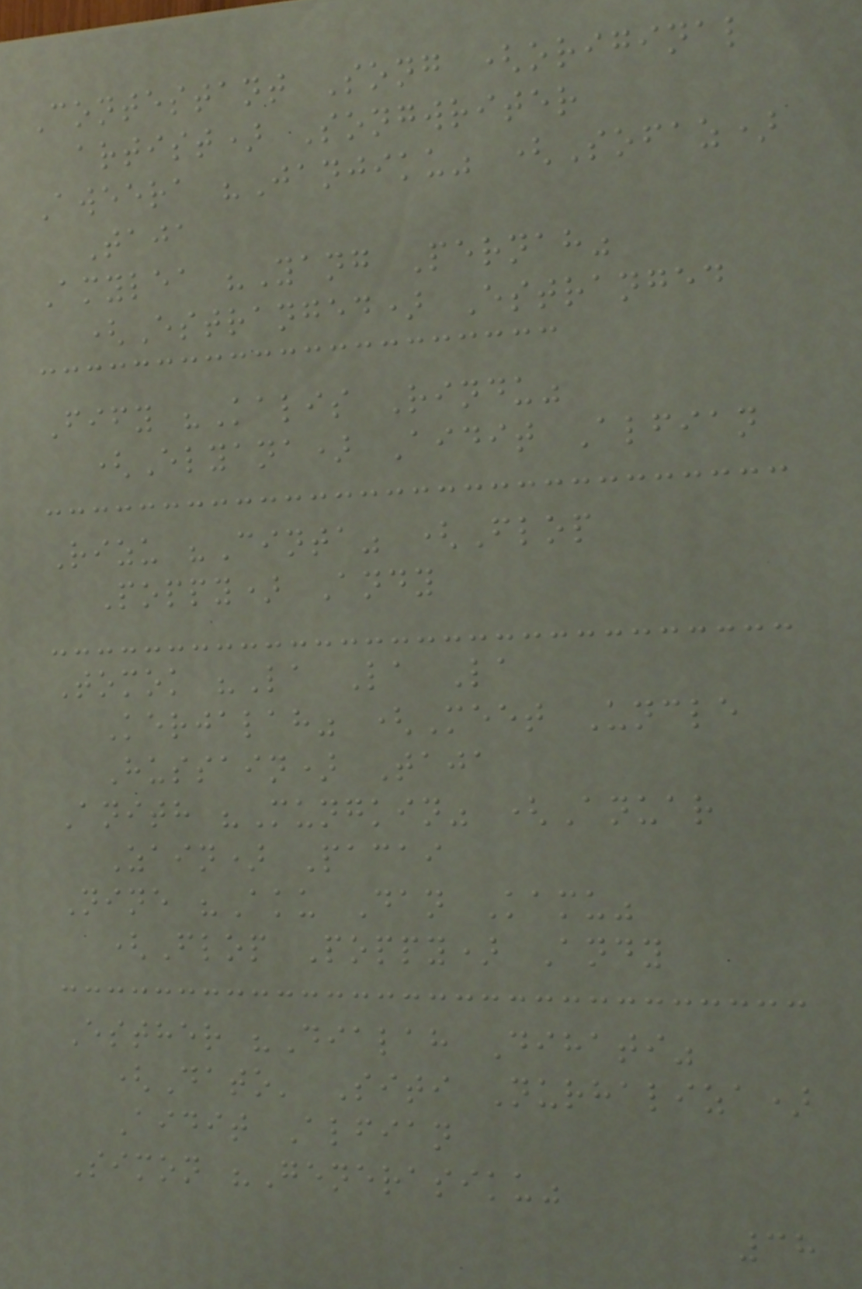Contestant Song (original
artist) Songwriter
Aweera "Janjiku" (Sofaz)
Taja
Amylea "Yang Pernah"
(Estranged) Estranged
Fify "Kalis Rindu"
(Elyana) Aidit Alfian
Rizu "Cinta" (Flop
Poppy) Andy
Tomok "La La La
Kerjalah" (Meet Uncle
Hussain) Taja
Anith "Mungkin" (Anuar
Zain) Pacai
Nine "Aku Dan Kamu"
(Flop Poppy) Andy
Esther "Dialah Dihati"
(Dato' Siti Nurhaliza)
Aidit Alfian
Simon "Generasiku"
38
